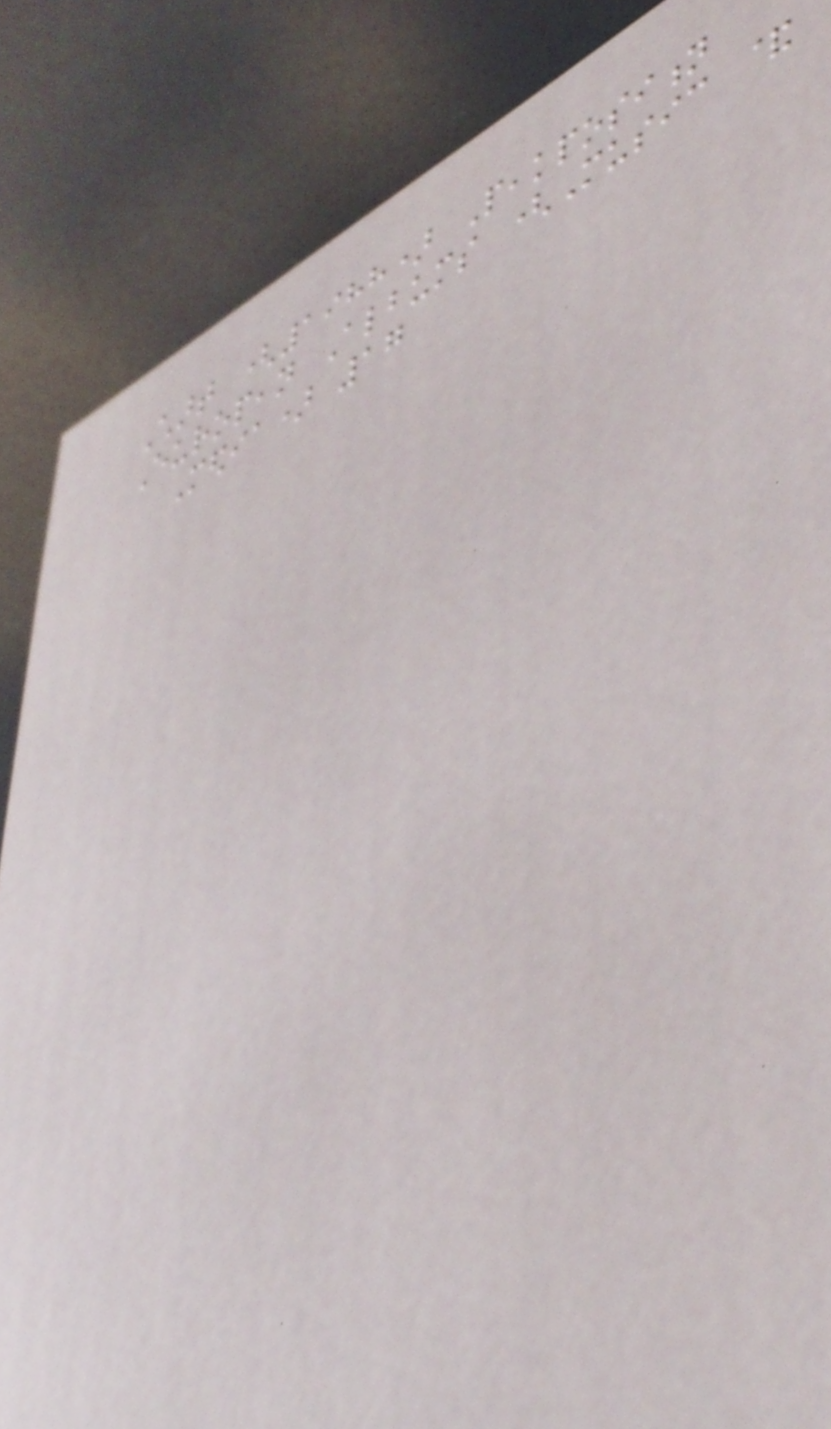Chart (1988) Peakposition
European Albums (Music &
Media) 17
